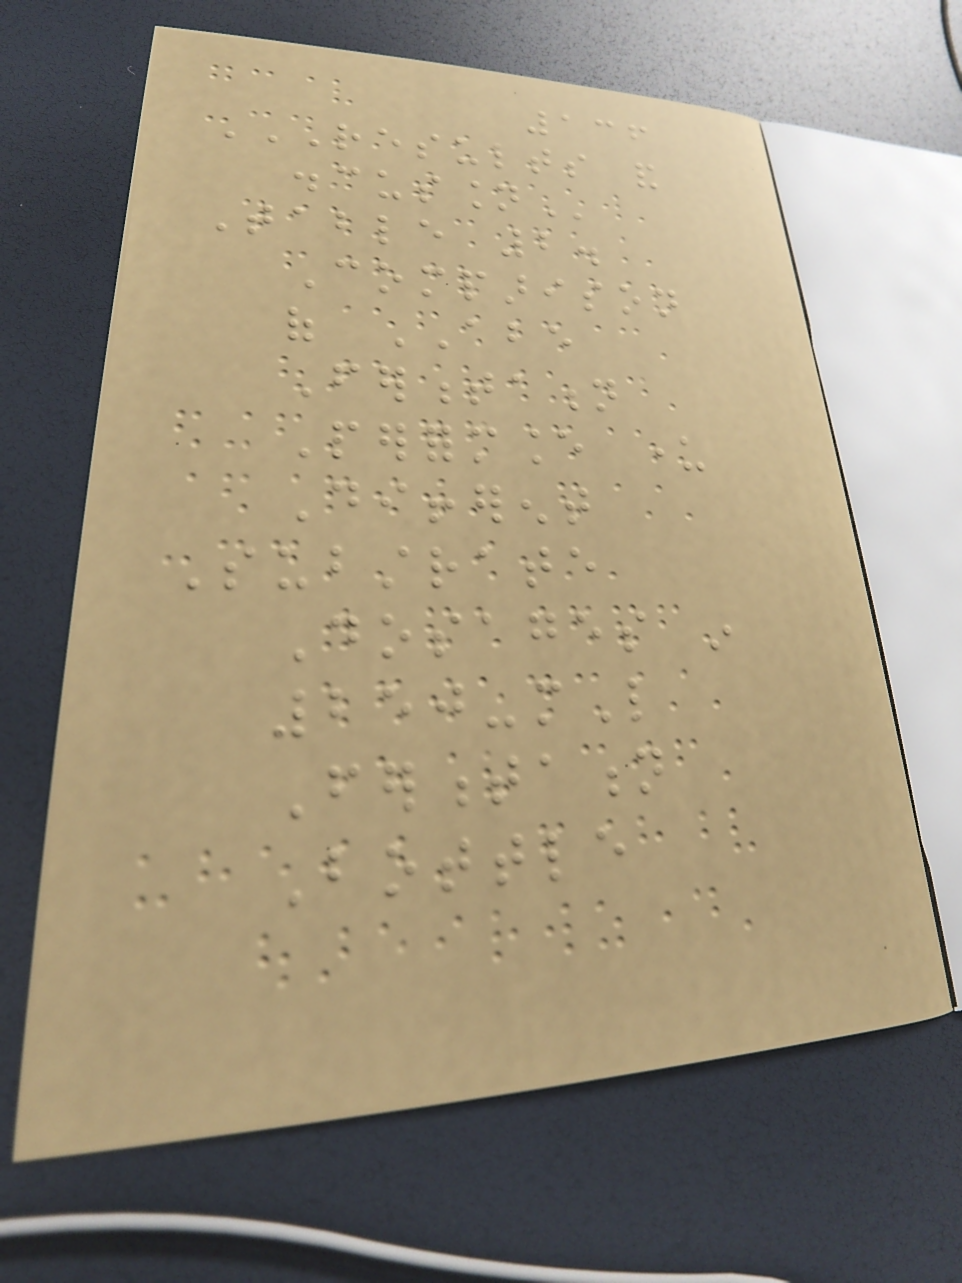136
RESULTS AND
DISCUSSION
Table 2.
Comparison
of ABE
Fermentation
Performance under
Different
Substrate
Dosages in
250-mL
Fermentation
Bottle
